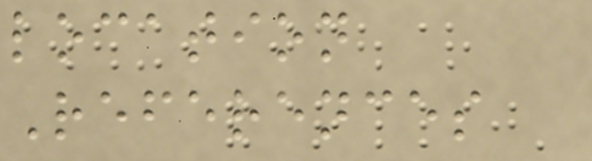location
References
